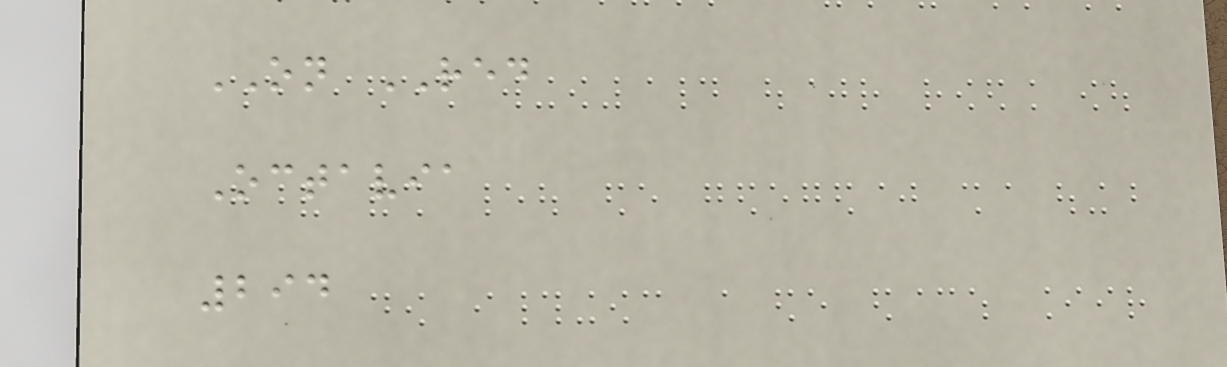ON RED
Octavia
294
